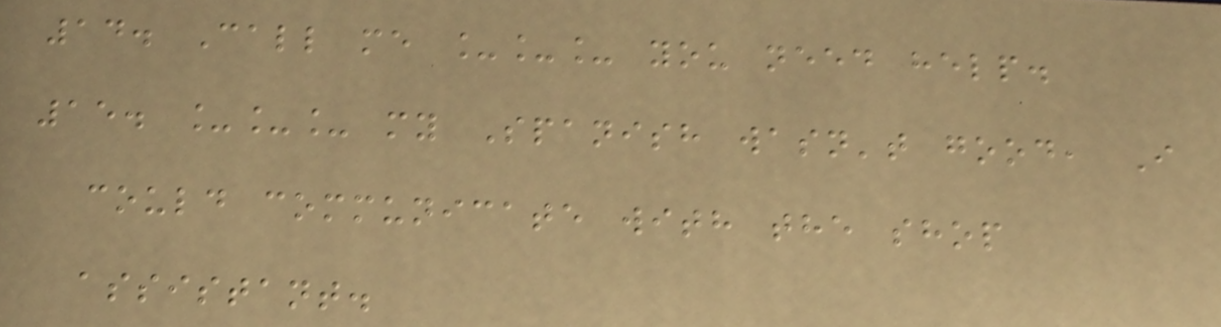14. Call me ___ you need help.
15. ___ my Spanish wasn't good, I
could communicate with the shop
assistant.
